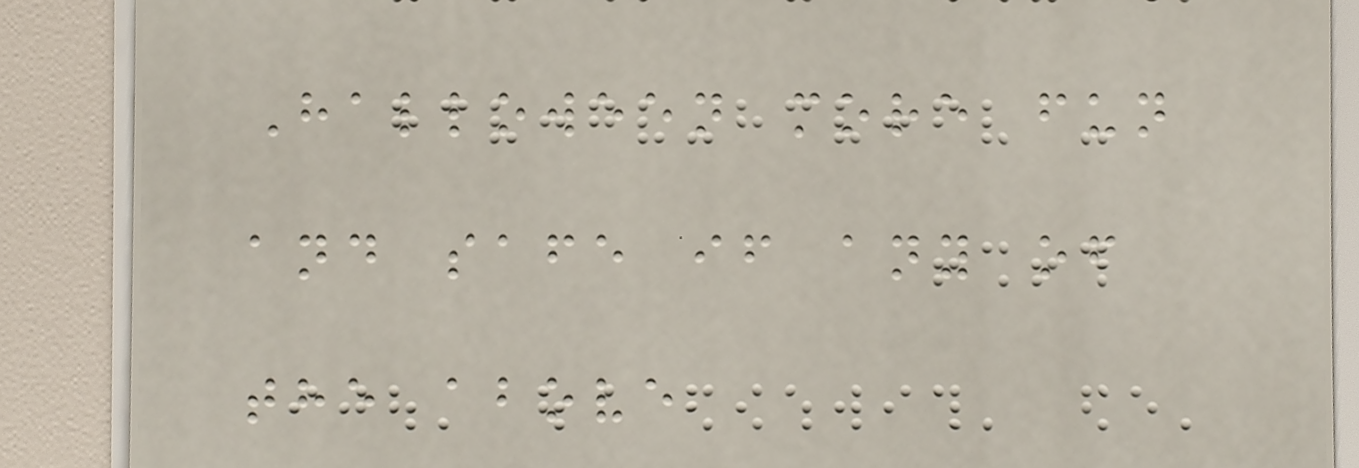Halloween more fun
and safe if any of
the above
